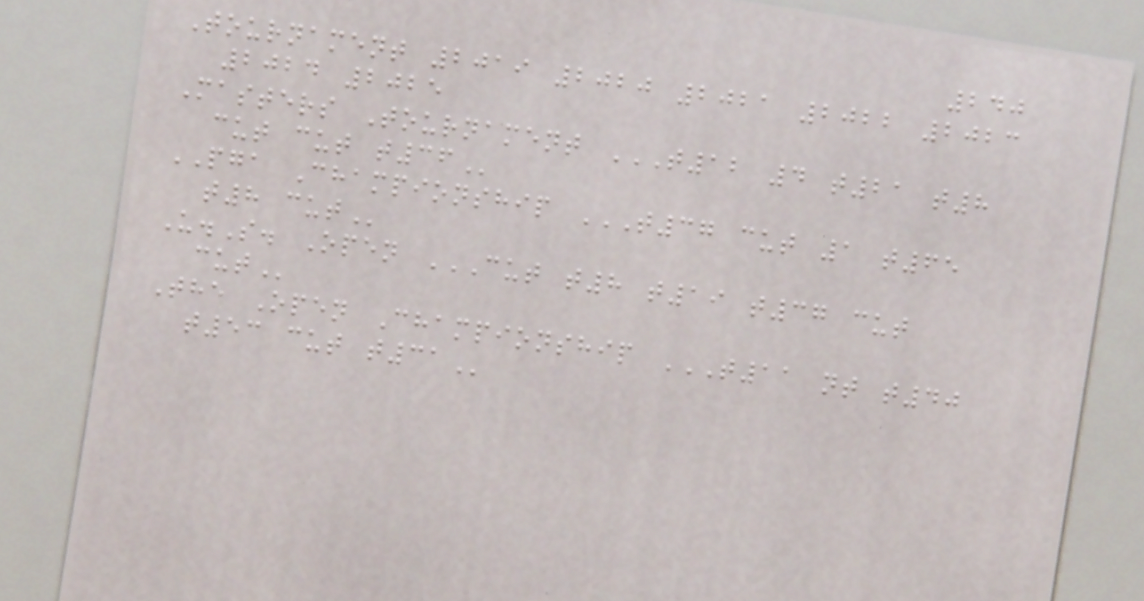240
Tournament 2019 2020 2021 2022 2023
2024 2025
Masters Tournament T12 4 T21 T8
CUT CUT T36
PGA Championship T37 CUT 1 T65
T8 CUT
U.S. Open CUT T8 T19 T37 CUT
CUT
The Open Championship T11 NT T40
T53 CUT T31
